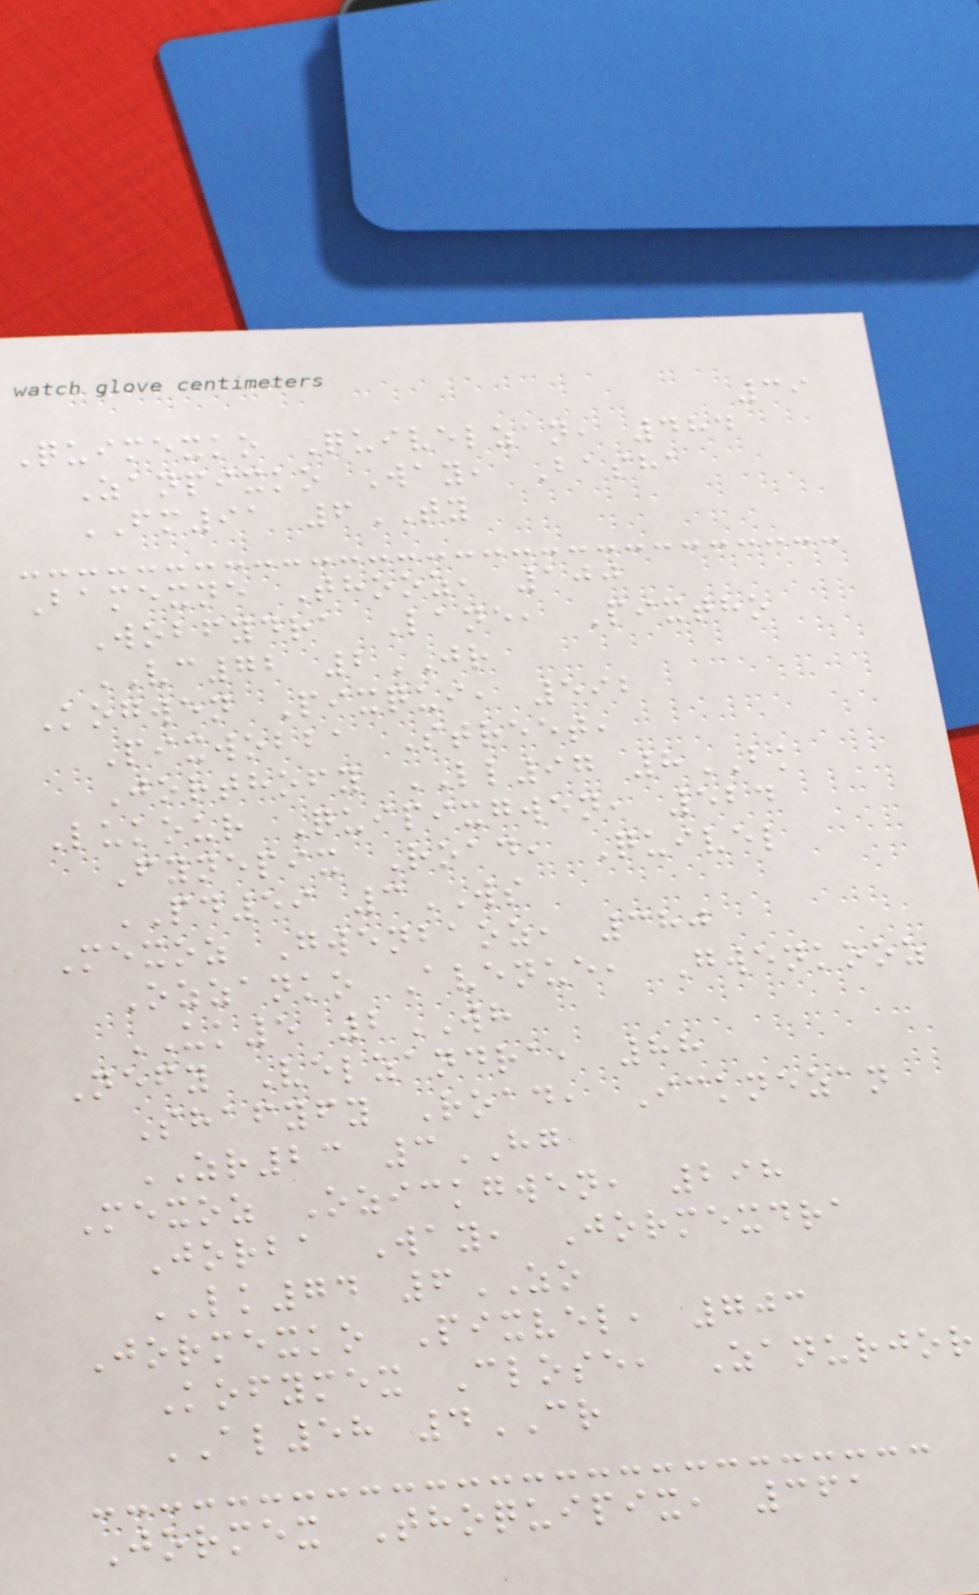39
Quimexko Quivelzan, 484
Zanpixko Way, Basha
FM91 6TY
Bamexne Thooz, 100
Wobfydra Lane, Pixtho
VC72 2JR
Kogwen Pixqui, 592
Pixwobba Street,
Jorthofy LL97 8BK
Lukour Quipixgwen, 524
Fynepix Road, Quivel
PD59 3WS
Mexoz Gwenbaoz, 380
Ozzanko Avenue, Gwenkooz
UK5 2WH
Nefy Velzandra, 88
Shafyfy Road, Icknezan
ZR23 3HG
Mexoz Ozickgwen, 298
Jorba Way, Jormexdra
LK74 6ZO
Jormexko Pixvel, 703
Kofymex Close, Zanurjor
AL58 4CR
Jormex Thoquipix, 361
